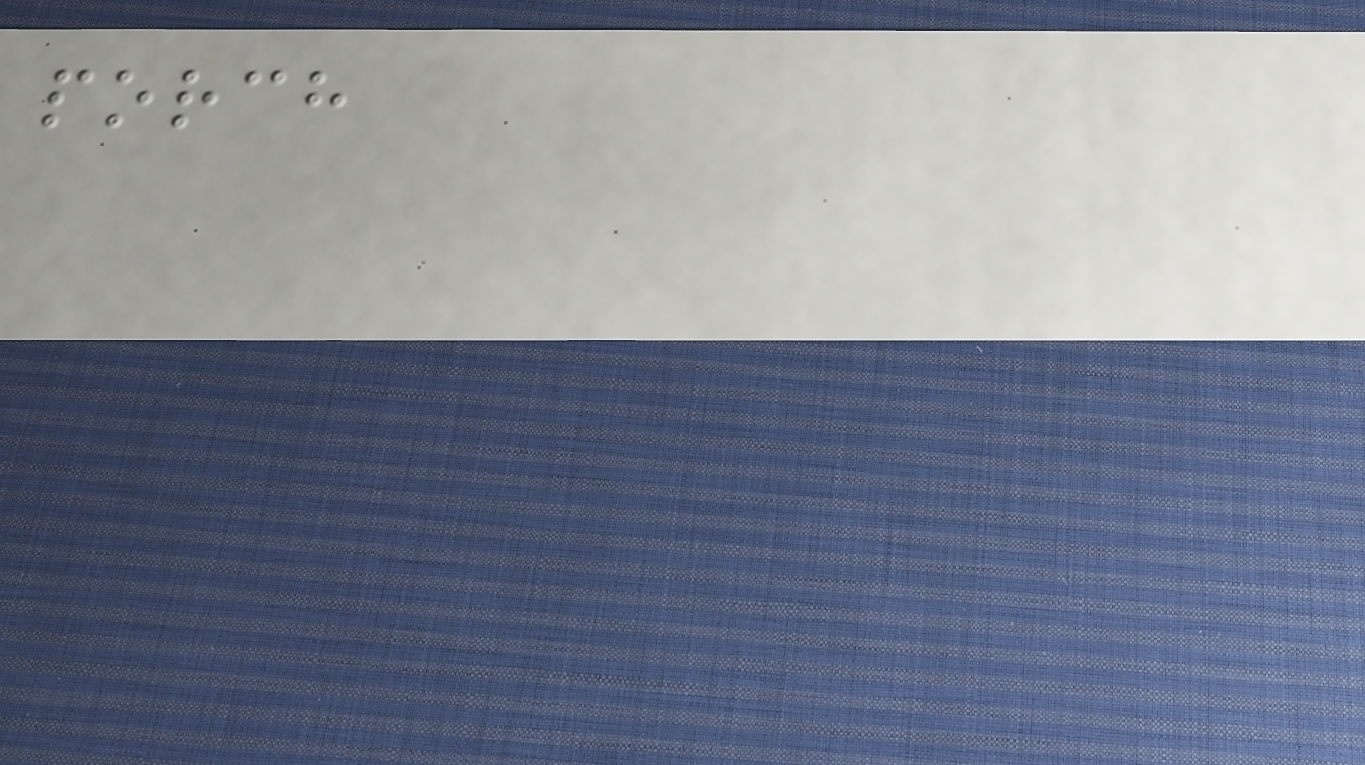porch
